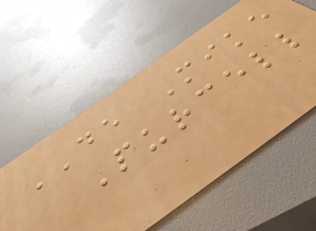DE Mike
Purcell
